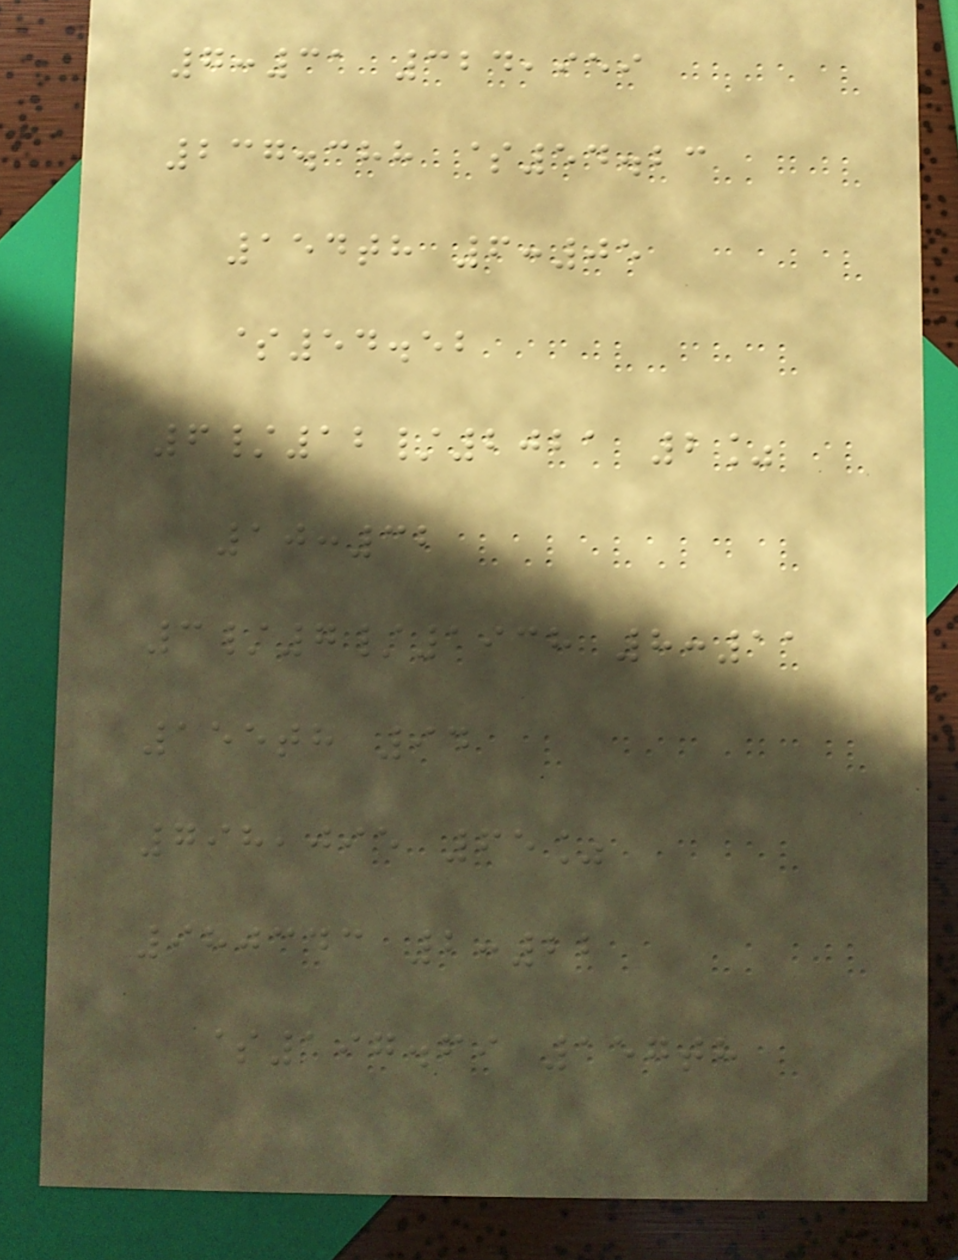7:31 324,959
237.388 $54.23
154th 6:05
$54.52
6/12/2021 2%
10:32
3/7/1938 8:11
155th 94
798,095 65%
980343 2:22
$197.69 157th
